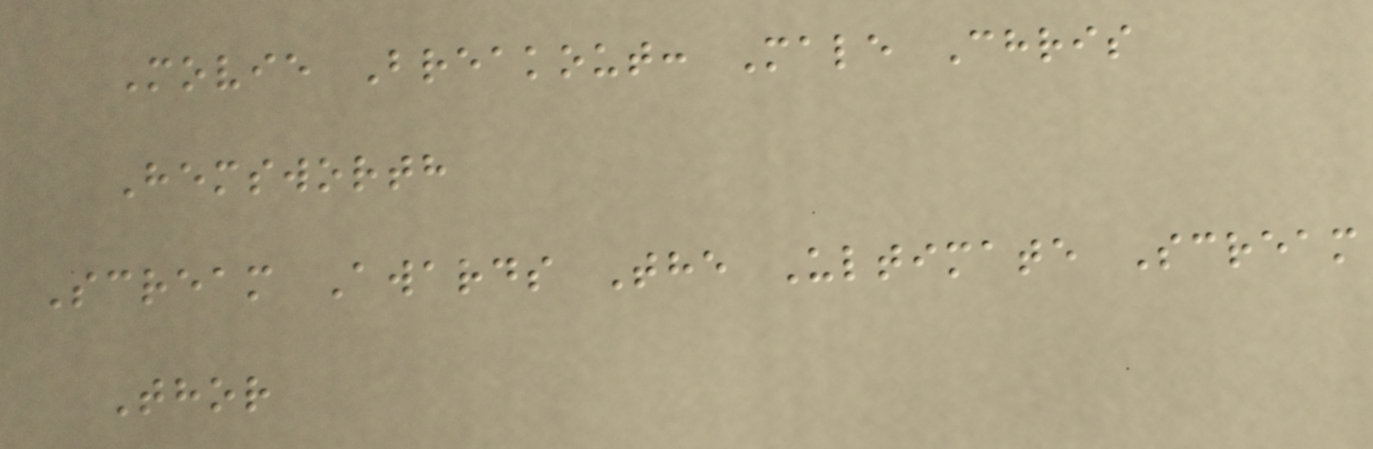Movie Breakout: Male Chris
Hemsworth
Scream Awards The Ultimate Scream
Thor
